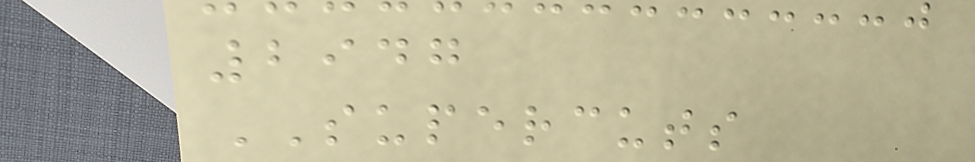2947
SUPERCUTS
